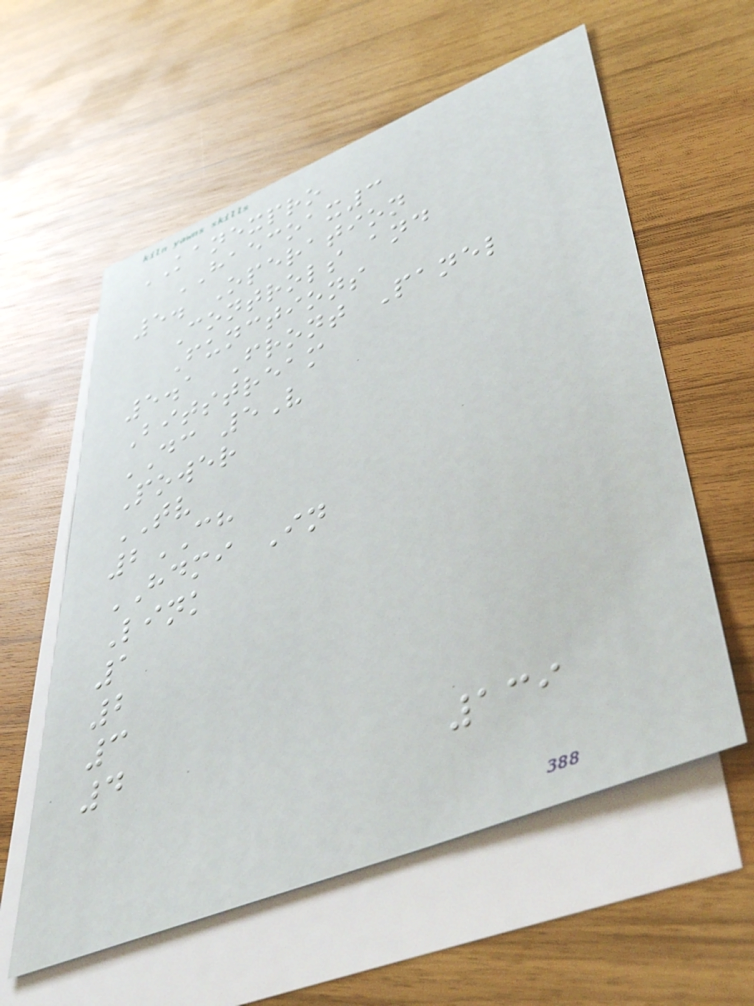KANEXPRO
HAECOAX3
5. Operation
Controls and
Functions
5.1 Front Panel
Bitstream
DC 5V
Power
TV
2CH
HDMI In
Link
1
2
3
4
139
